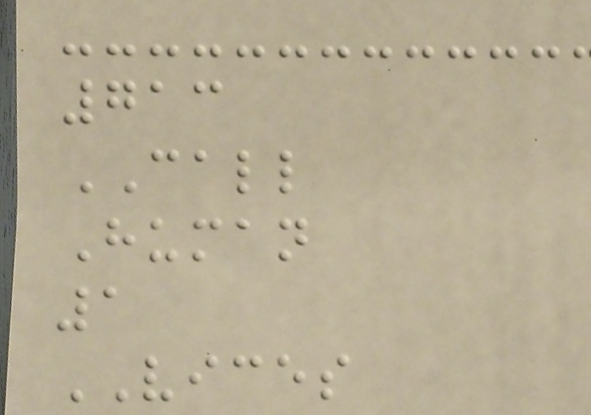713
CALL
Human
1
VICES
